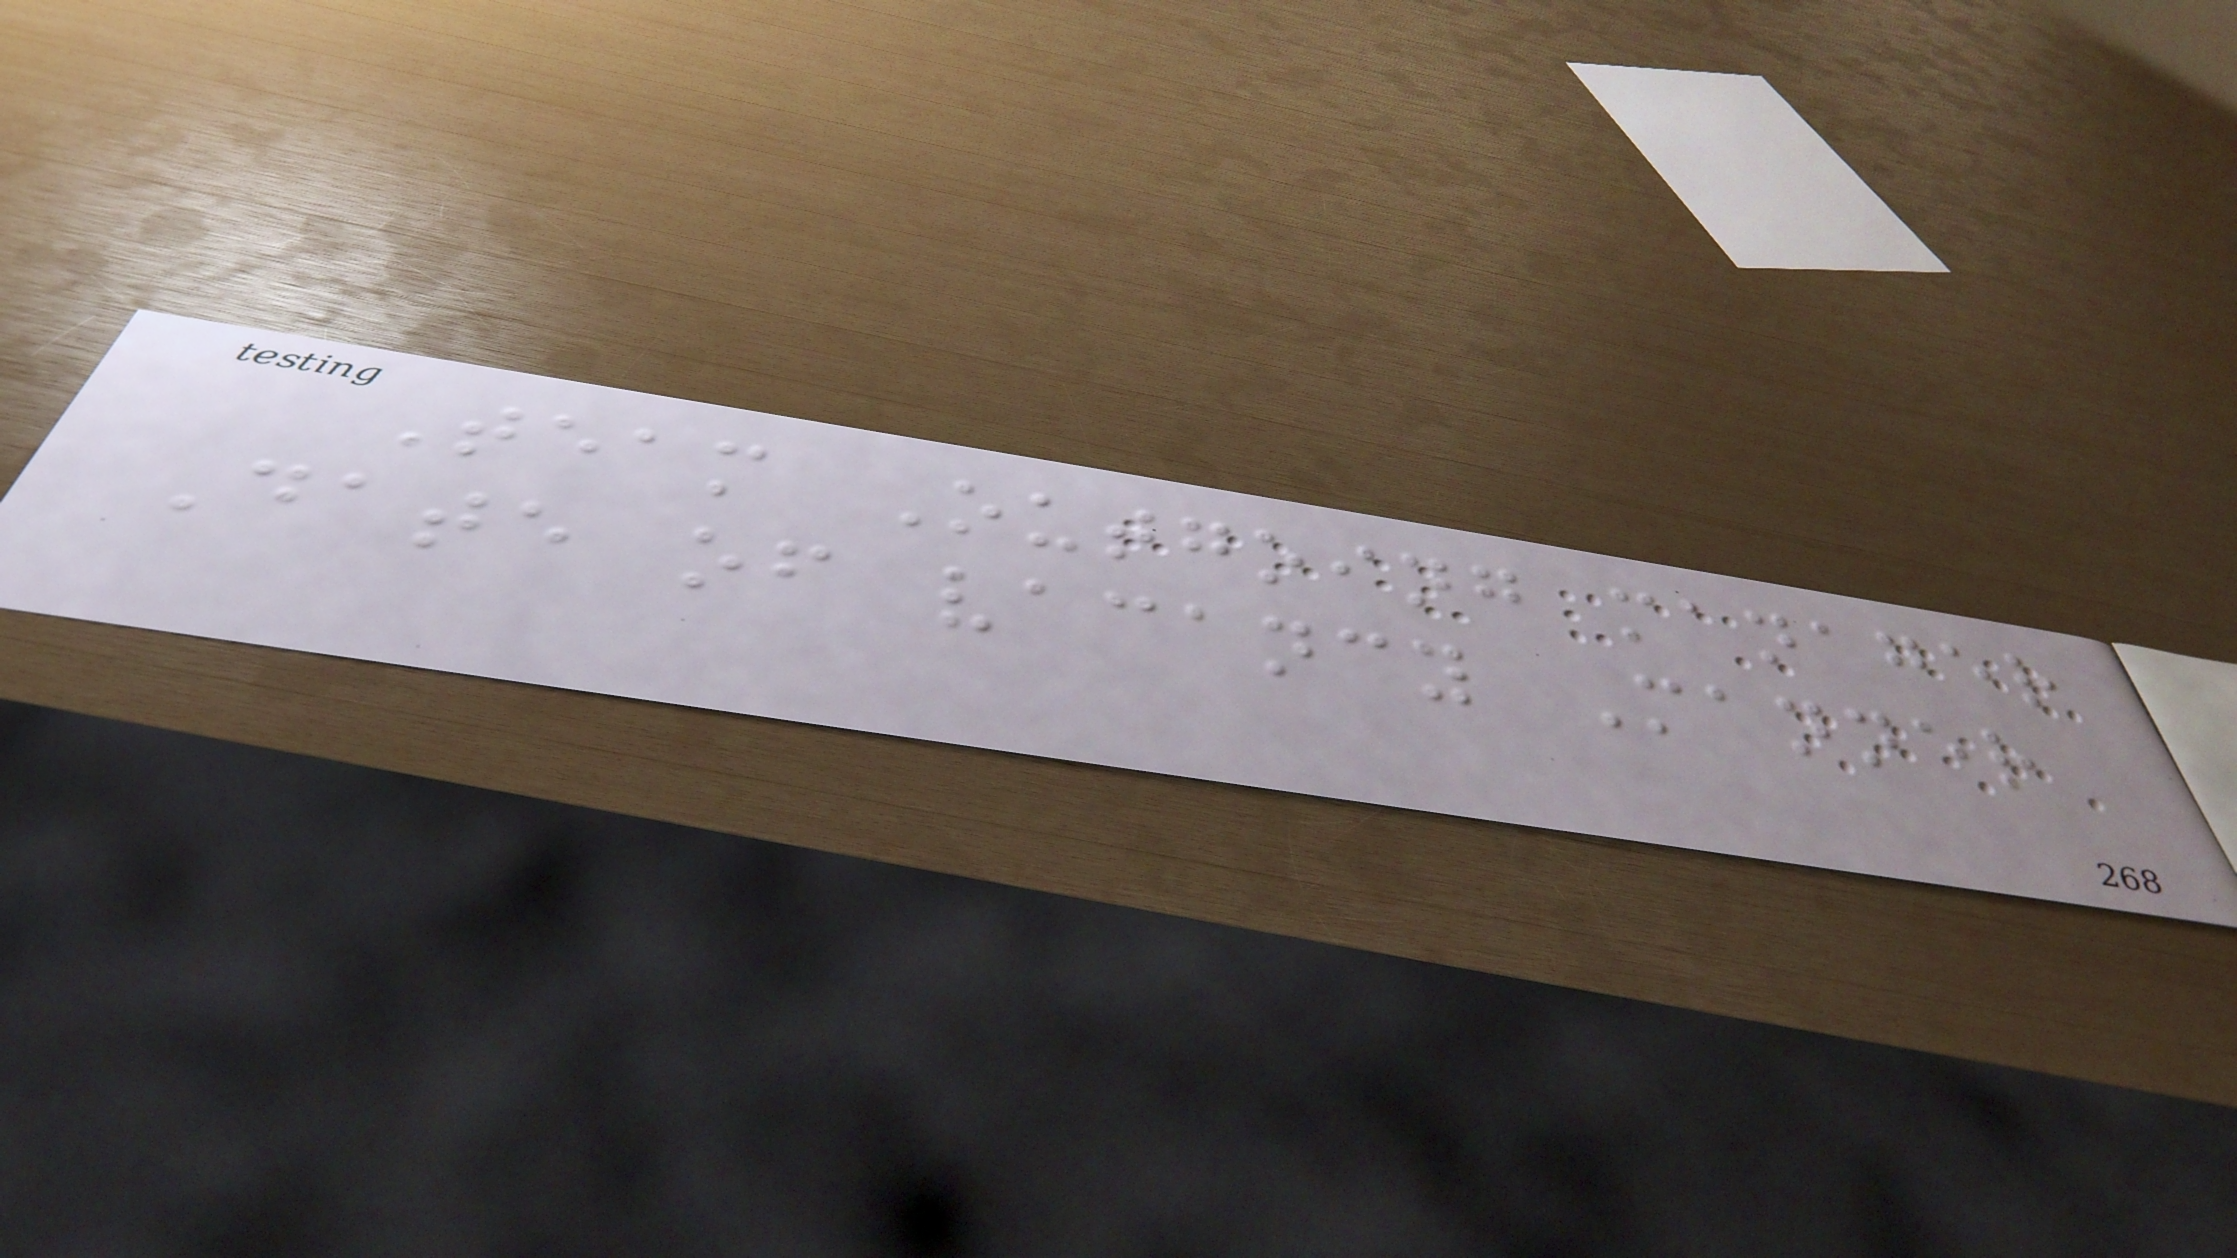Team Outgoing manager
Date of vacancy Manner
